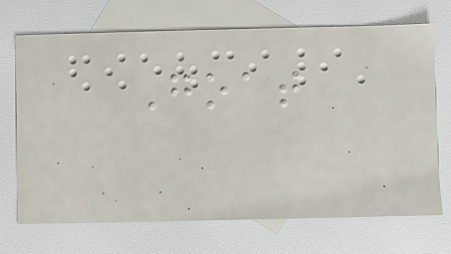Goat
